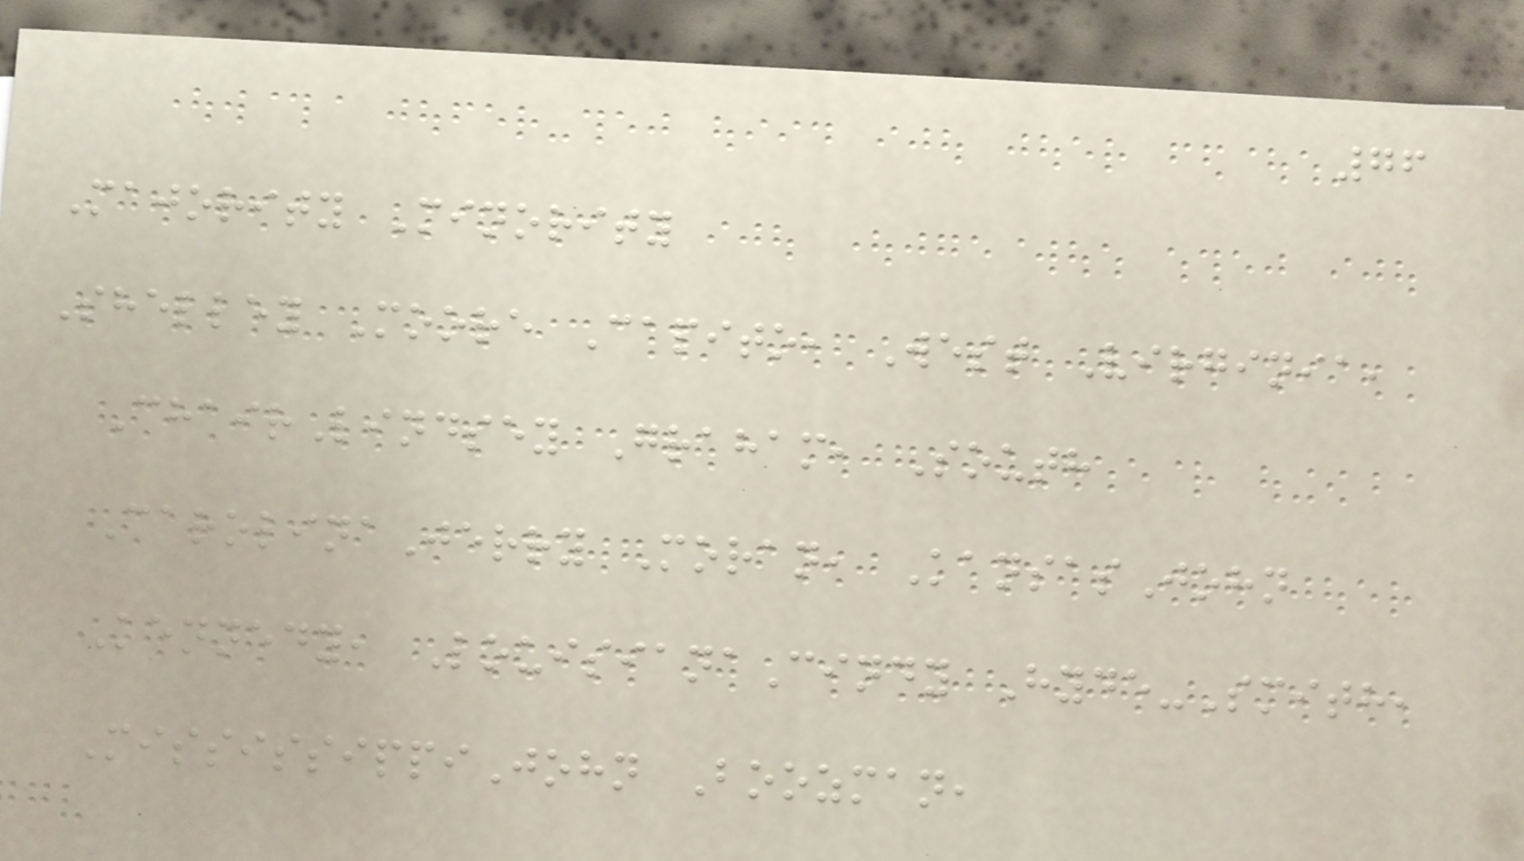76
Majority Minority
Shelley Moore Capito, West Virginia,
ChairLindsey Graham, South
CarolinaJerry Moran, KansasJohn
Kennedy, LouisianaCindy Hyde-Smith,
MississippiJohn Boozman,
